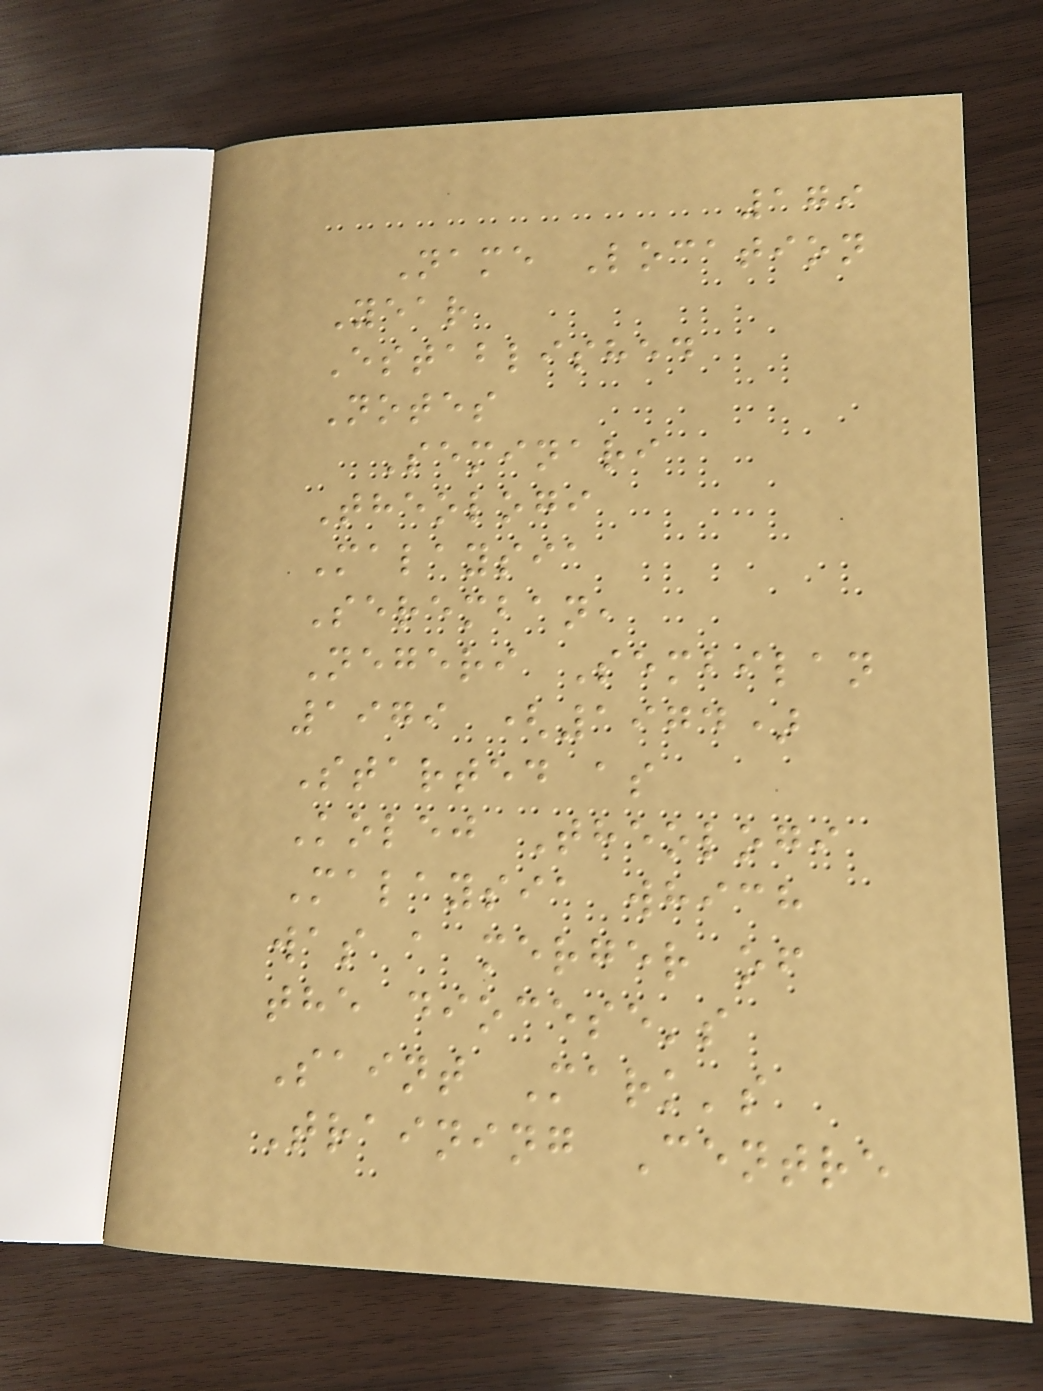179
Name Location
Year
Established
Notes
Seminari
Theologi
Malaysia
Seremban,
Negeri Sembilan
1979 (1974)
Started as
Kolej Theologi
Malaysia which
was a merger of
the diocese's
Saint Mark's
Training Centre
